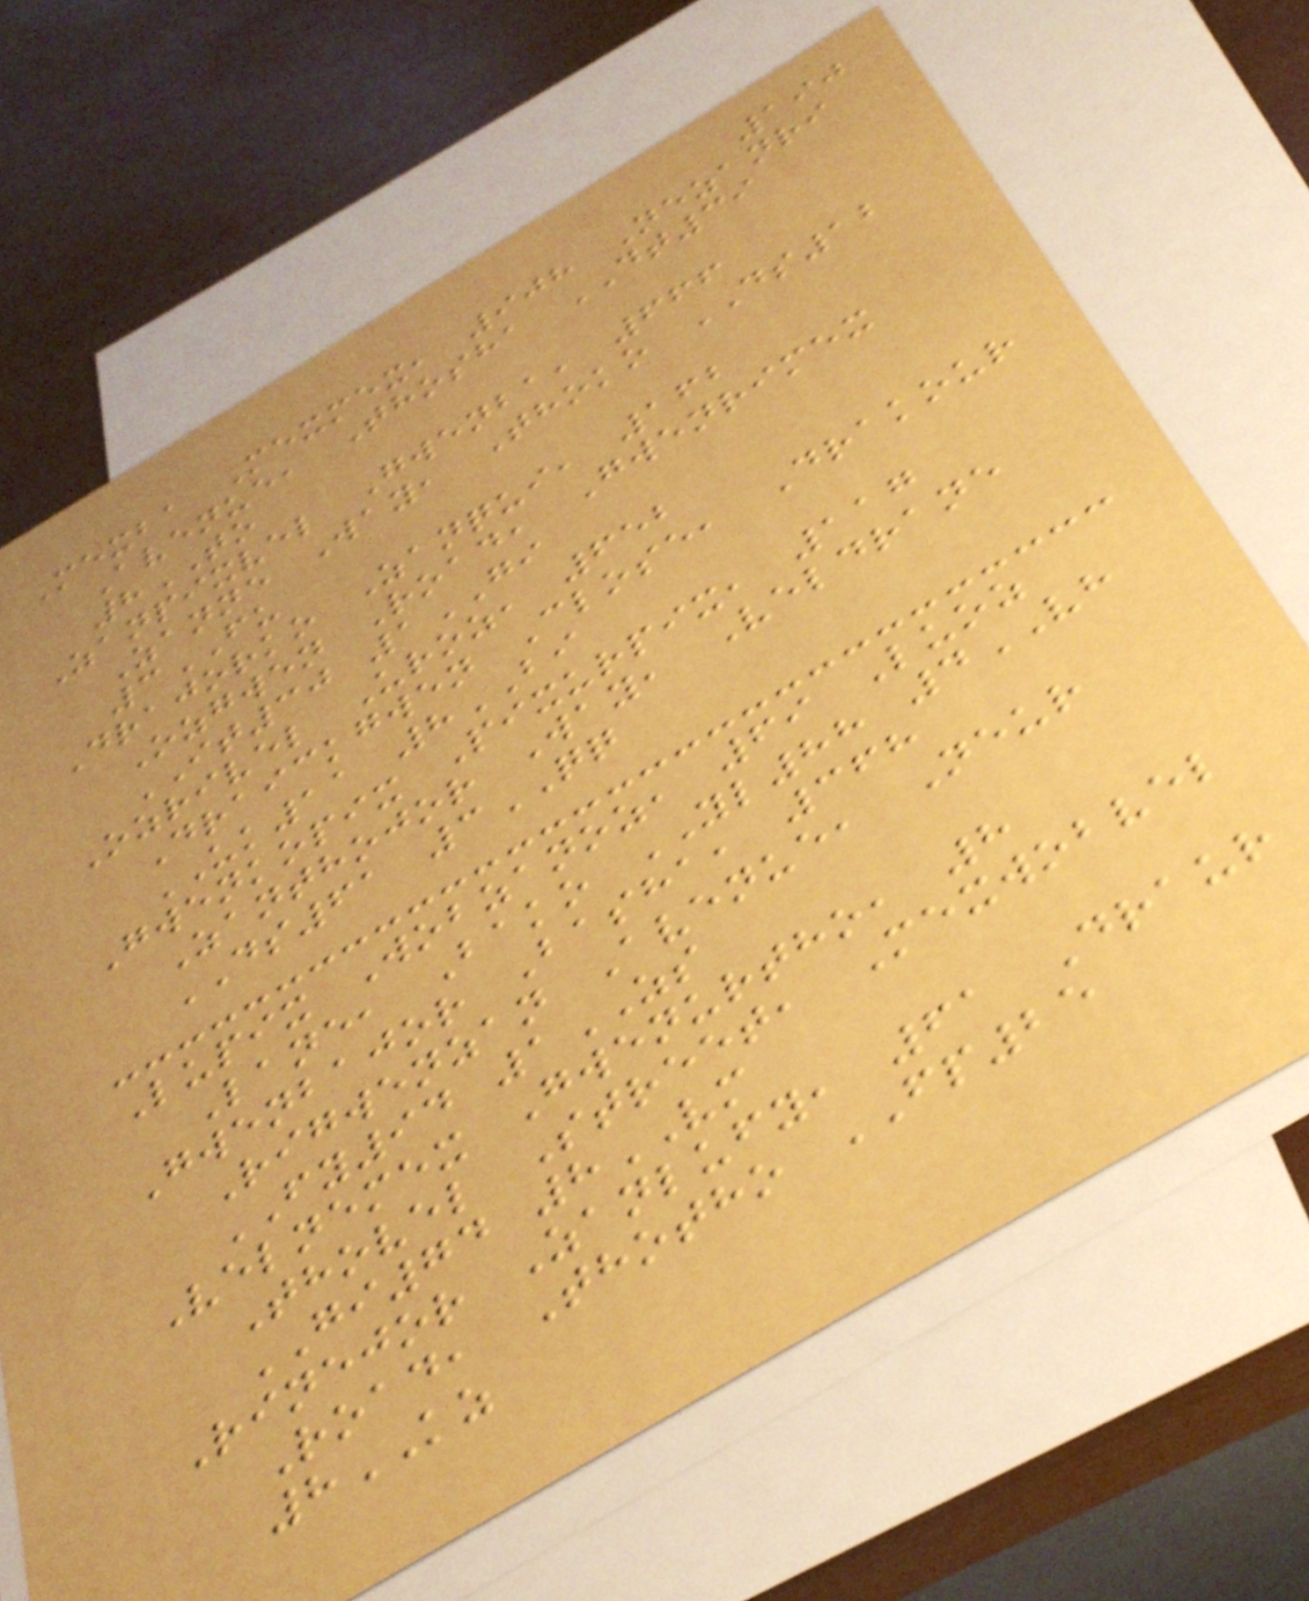190
Mexba Mexmex, 908 Nezanri
Avenue, Thosha DT39
8TO
Zanpixvel Gwenba, 666
Zanne Way, Thoko DS12
3FU
Drajorko Zanqui, 162
Ozgwen Road, Gwenrimex
IT30 1GI
Ozrivel Uroz, 652
Draickgwen Close, Drakour
UK11 8BI
Gwenkopix Pixurpix, 117
Zanthojor Way, Veldrane
DS61 3QQ
Lupix Wobzanoz, 69 Luoz
Lane, Bako YL88 4VH
Gwenbajor Basha, 368
Rigwenzan Avenue, Neur
FY94 1ZS
Velnemex Gwenurtho, 8
Thovel Street, Mexwobvel
GI74 8VM
Rinejor Zanlufy, 61 Draur
Road, Thotho FP25
8KZ
